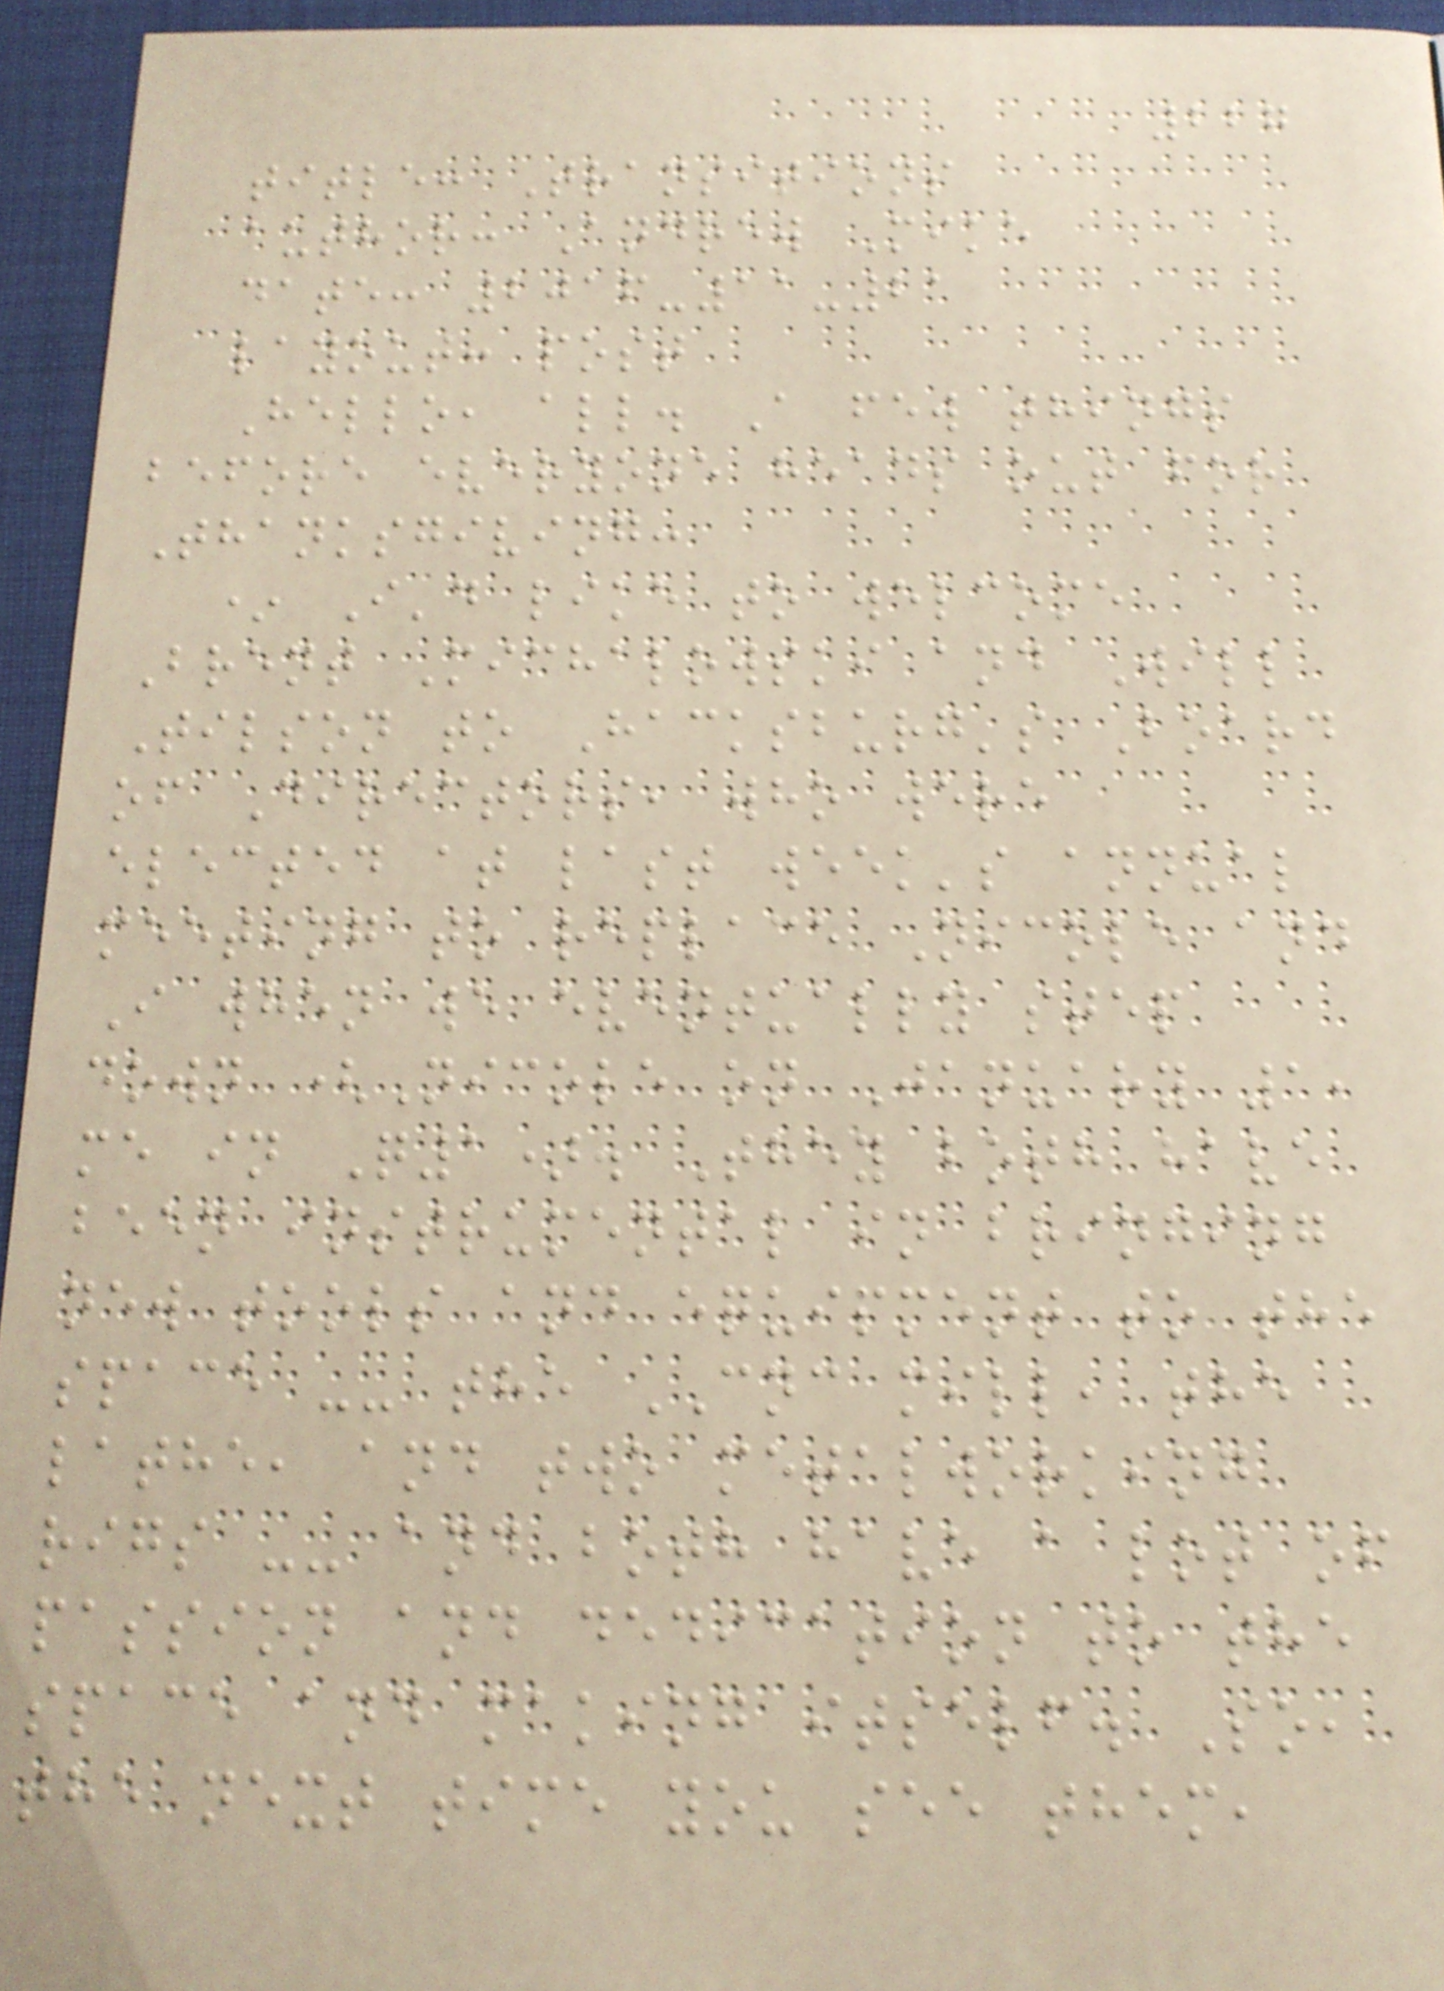227
title: Transitions
author: Andrew Mike
date: 2016-11-21
layout: post
Hello, all. A few things
before everyone heads out for
Thanksgiving:
* I'd like to welcome
Brent Michalowski and Will
Tilson to Hacksburg's Board
of Directors, who were
elected at last week's annual
meeting to replace Nicole and
I when we eventually step
down (Nicole on January 1,
me in Q1). They both have
been instrumental in bringing
new tools and equipment to the
space -- the CNC mill, the
lathe, and two metalworking
rigs -- and both have a lot of
passion and dedication to the
space and making itself. So,
the next time you see them,
